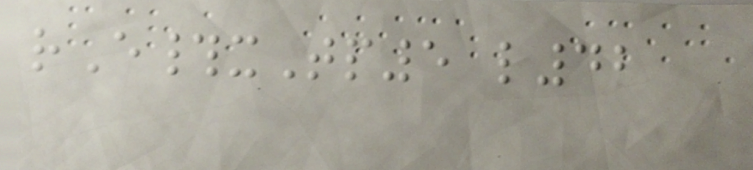rE#xTp5 l42
